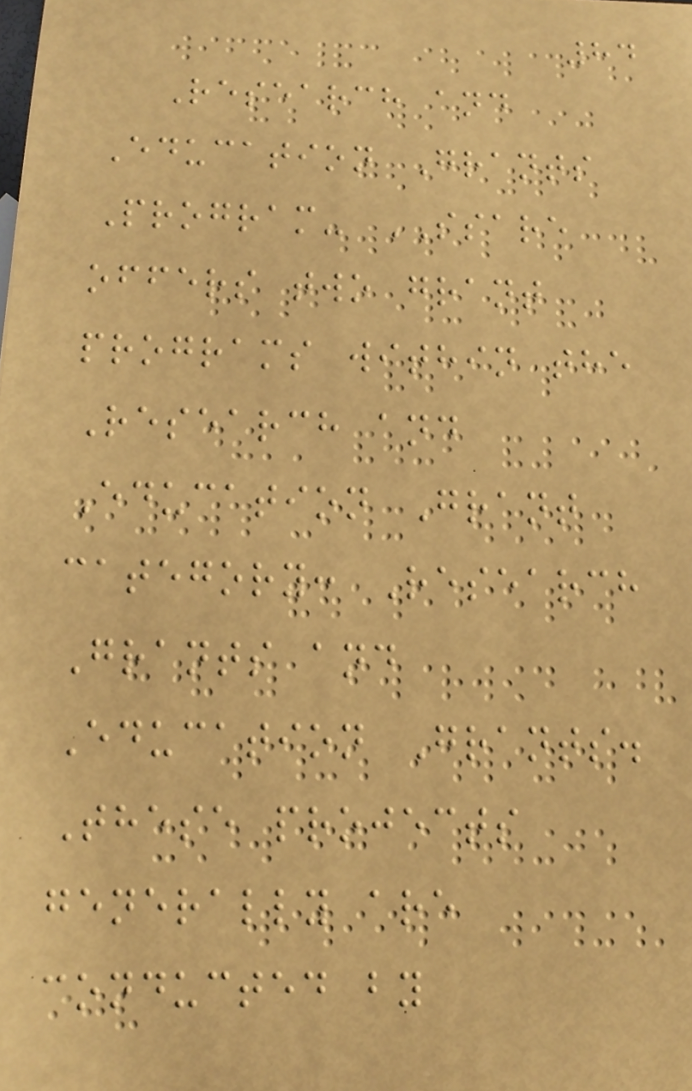84
Research and
Education Grants
Program- SSARE
offers two grant
programs within the
Research and
Education Grant
category: Research
Grants and
Education Grants.
These projects
generally are
conducted by
